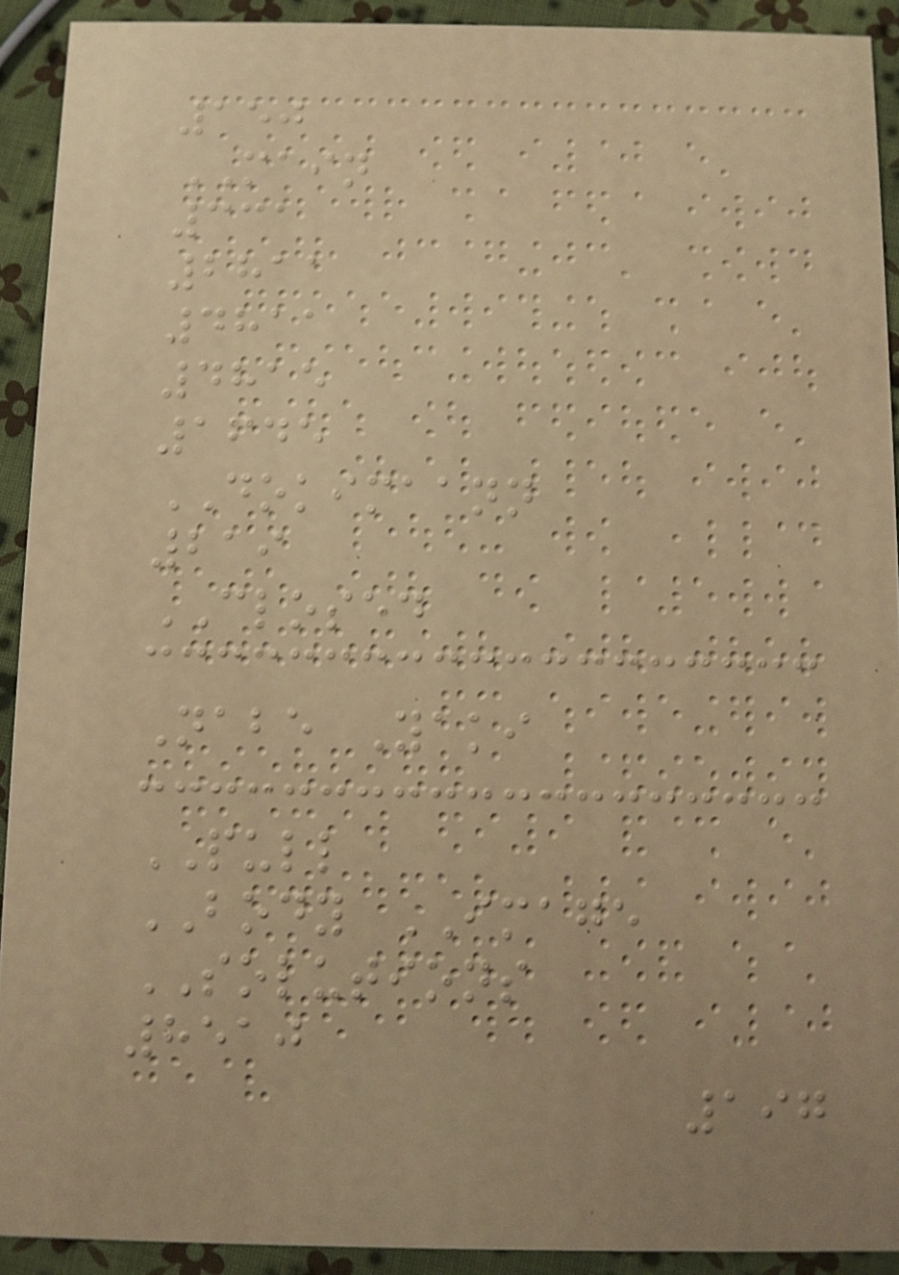150
MAIN
331
2811
4811
4815
1645
DOKIMAANN
219
CLOSED
Nabe Yaki
PULL
BODY IMAGE
SOLUTIONS
8510
197
